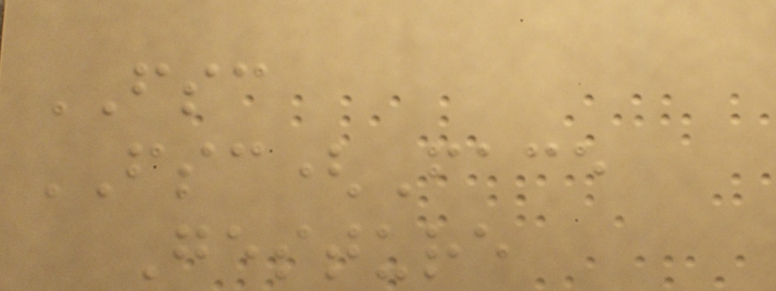FSC
FSC(Face
Gesture
